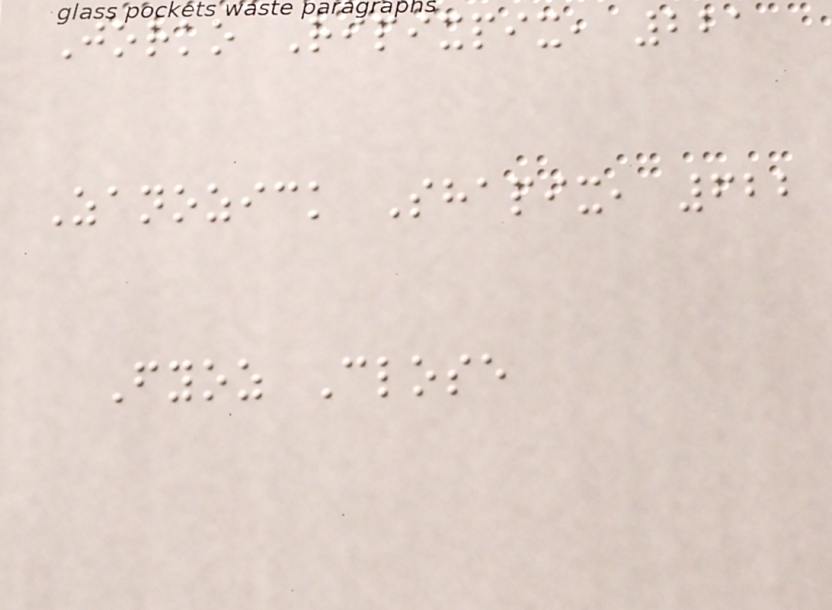Jorko Ripixpix, 221
Zanozick Shapix, 622
Fyoz Close
